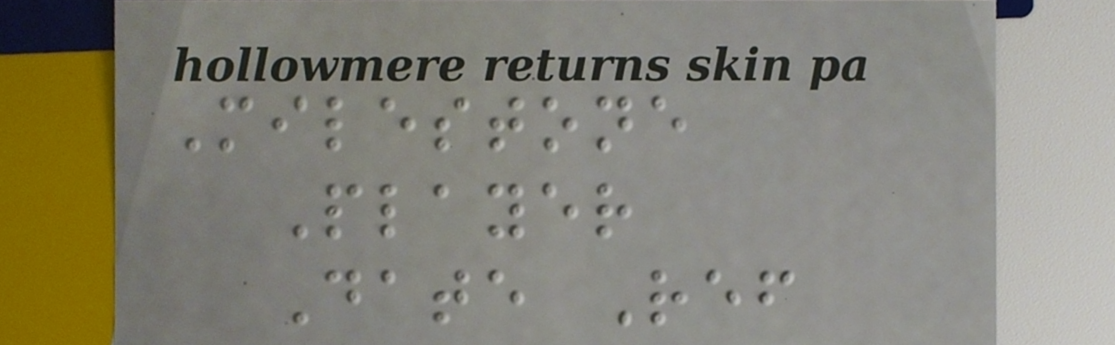Milestone
Player
Date Ref
